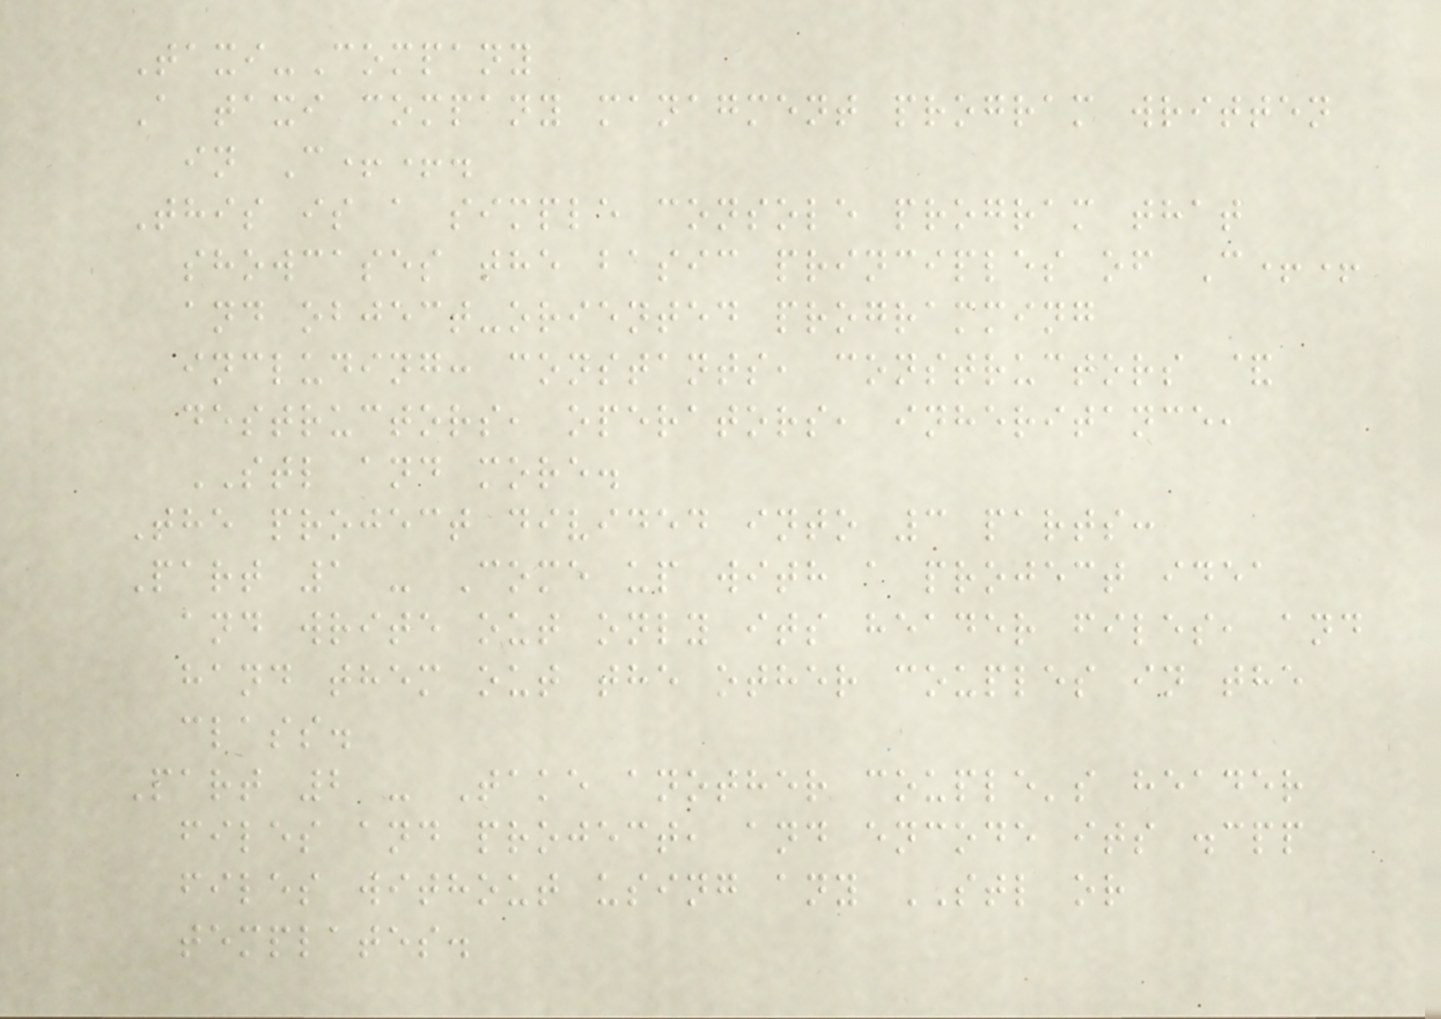Taxi-Company
A taxi company managment program written
in C++.
This is a simple console program that
showcases the basic principles of C++
and object-oriented programming
including: constants, constructors &
destructors, operators, inheritance,
STL and more.
The project divided into 3 parts:
Part 1 - Come up with a project idea
and write out only its header files, and
hand them out the other couples in the
class.
Part 2 - Take another couple's header
files and project, and encode its .cpp
files without using any STL or
templates.
